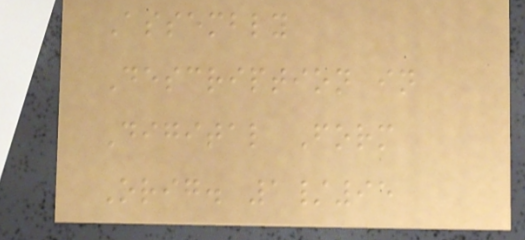Assembly
Description in
Digital Form
Orig. 1/95
